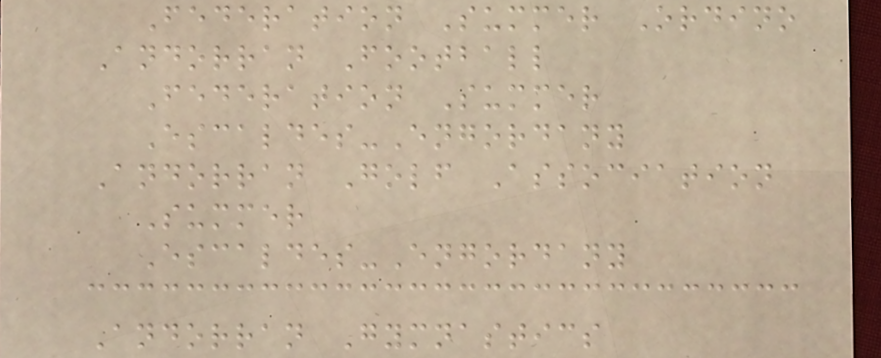Federation Summer Ordino
Andorran Football
Federation Summer
Escaldes-Engordany
Andorran Golf Association
Summer
Escaldes-Engordany
Andorran Gymnastics
